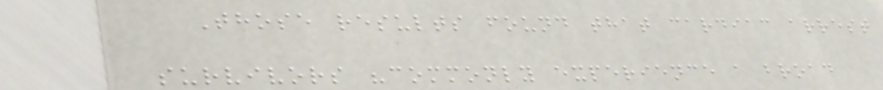Those results found that cardiac arrest
survivors "commonly experience a broad
